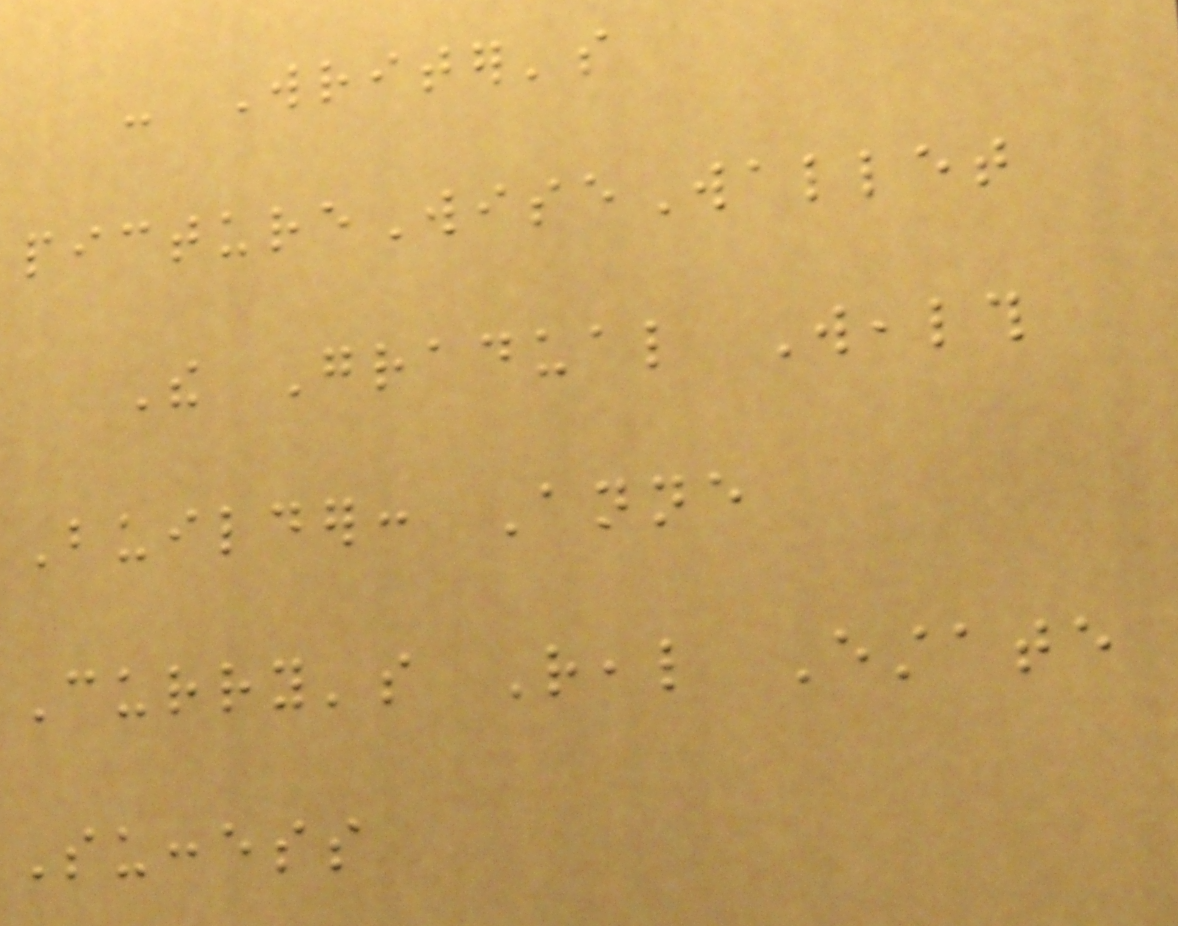- Writer's
pictureWiseWallet
The Gradual Wealth
Builder: Anne
Curry's Real Estate
Success
